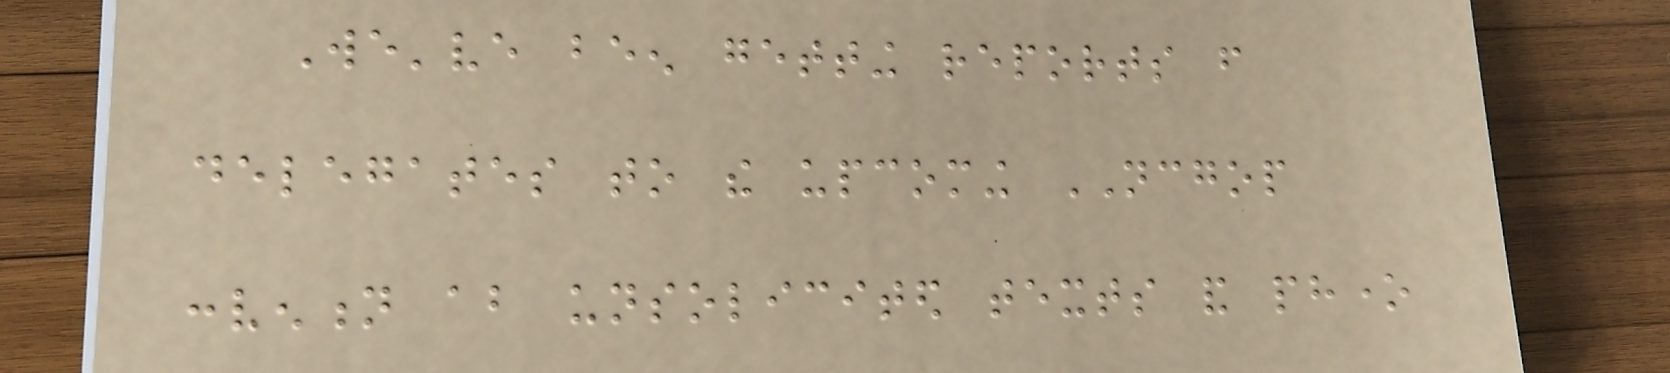We've been getting reports from
delegates to the upcoming NCGOP
convention about unsolicited texts and phone
